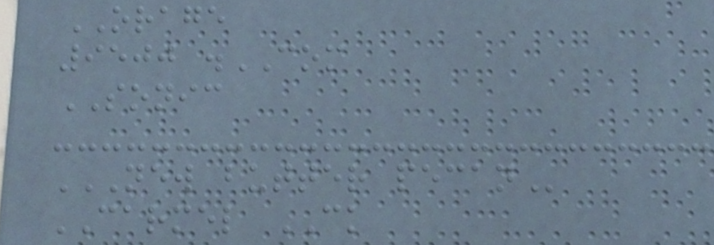ORAGE
9500 .COM
SONIC
NEW BUTTER PECAN
CARMEL CK
